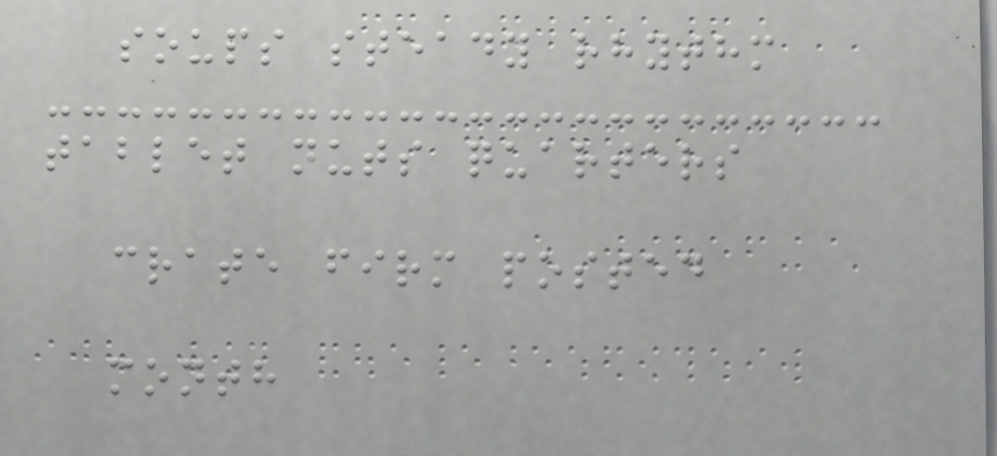soups steady rhythm
tablet nuts quarters
crate firm posted
month
